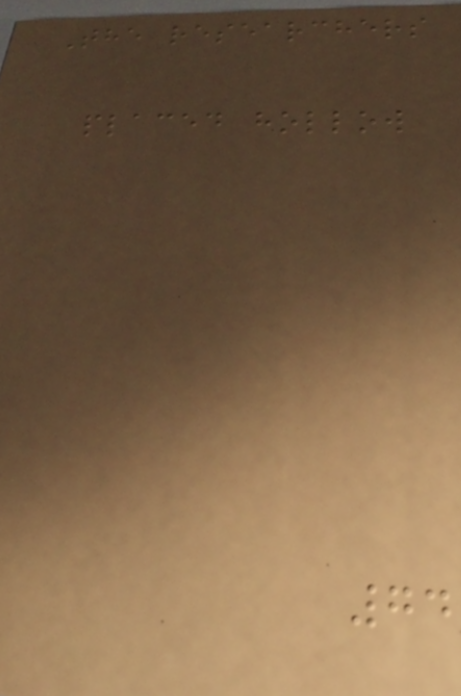The researchers
placed hollow
74
